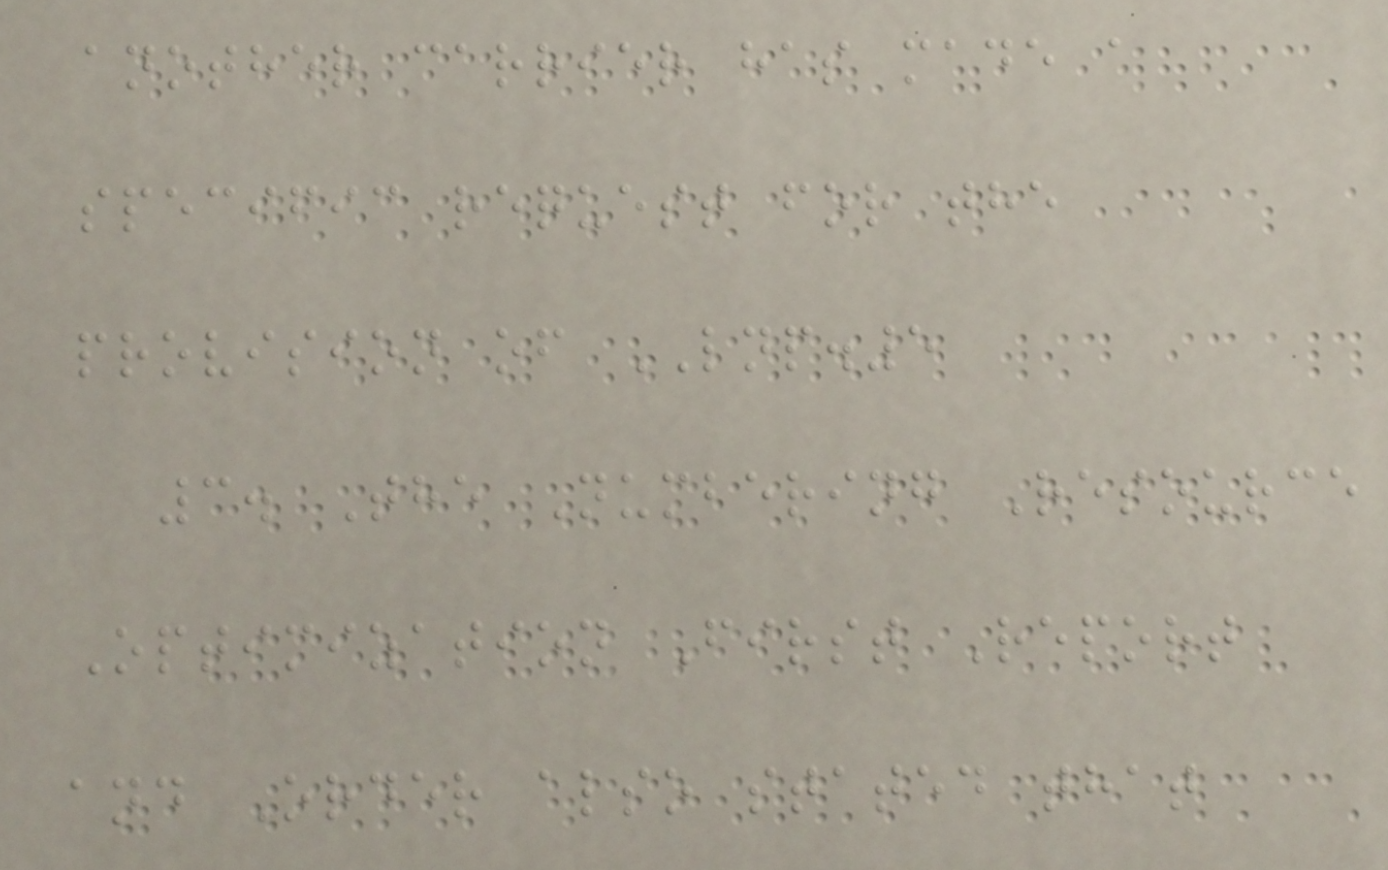another carrier has made a
specific request for the
provision of LNP.5
3. The Numbering Resource
Optimization First Report
and Order also stated that
